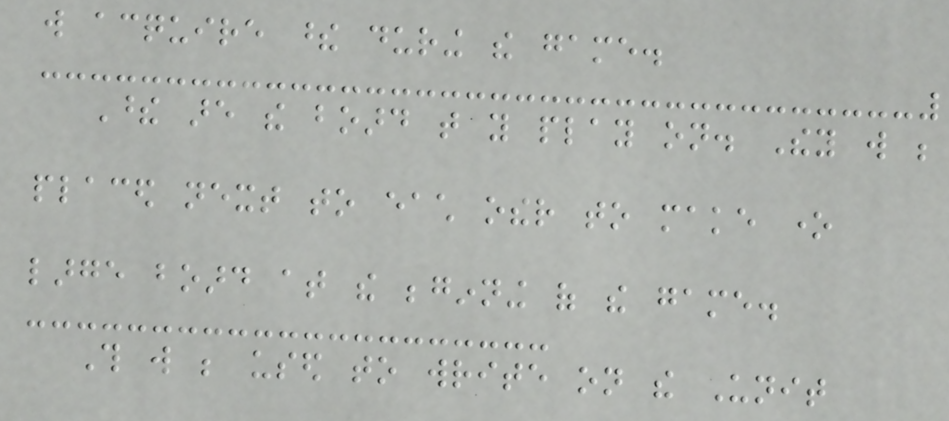will acquire these during the game.
These are the board that you play on. They will be
placed next to each other to make one
large board at the beginning of the game.
This will be used to write on the Unit
